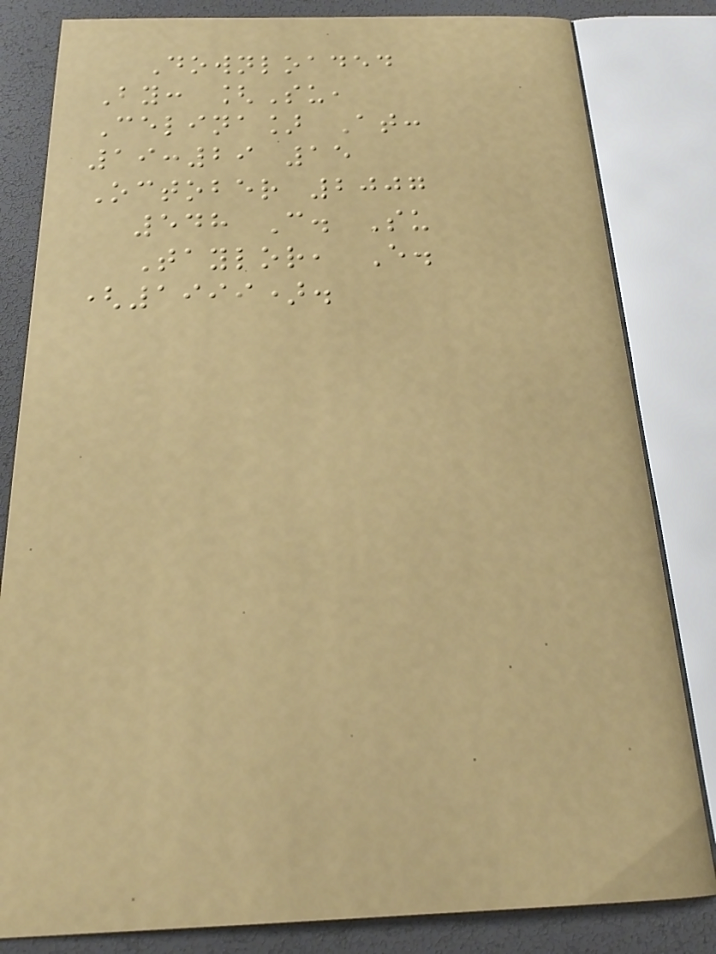Downloaded
By: [Su,
Celina] At:
19:29 15
October 2007
548 C. Su
Taylor, E.
(1999).
